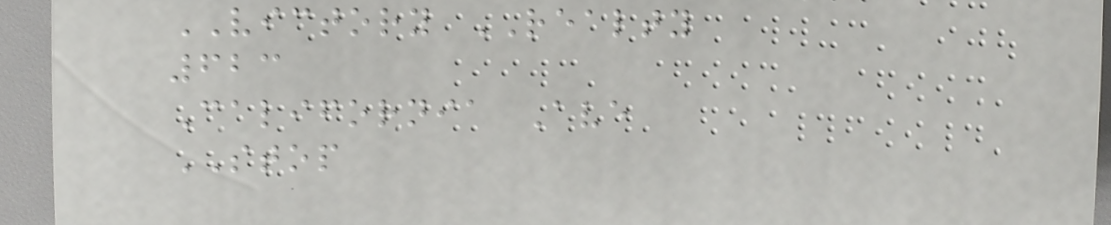VICTORY REALTY
623
California Ave
STOP
